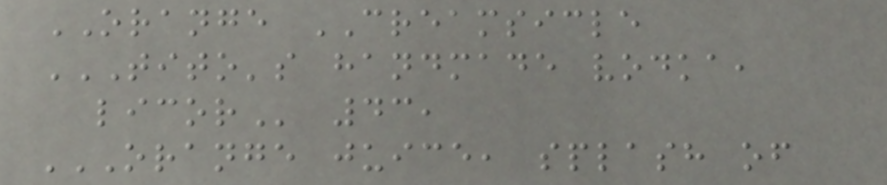ORANGE CREAMSICLE
TITO'S HANDMADE VODKA,
LICOR 43,
ORANGE JUICE, SPLASH OF
